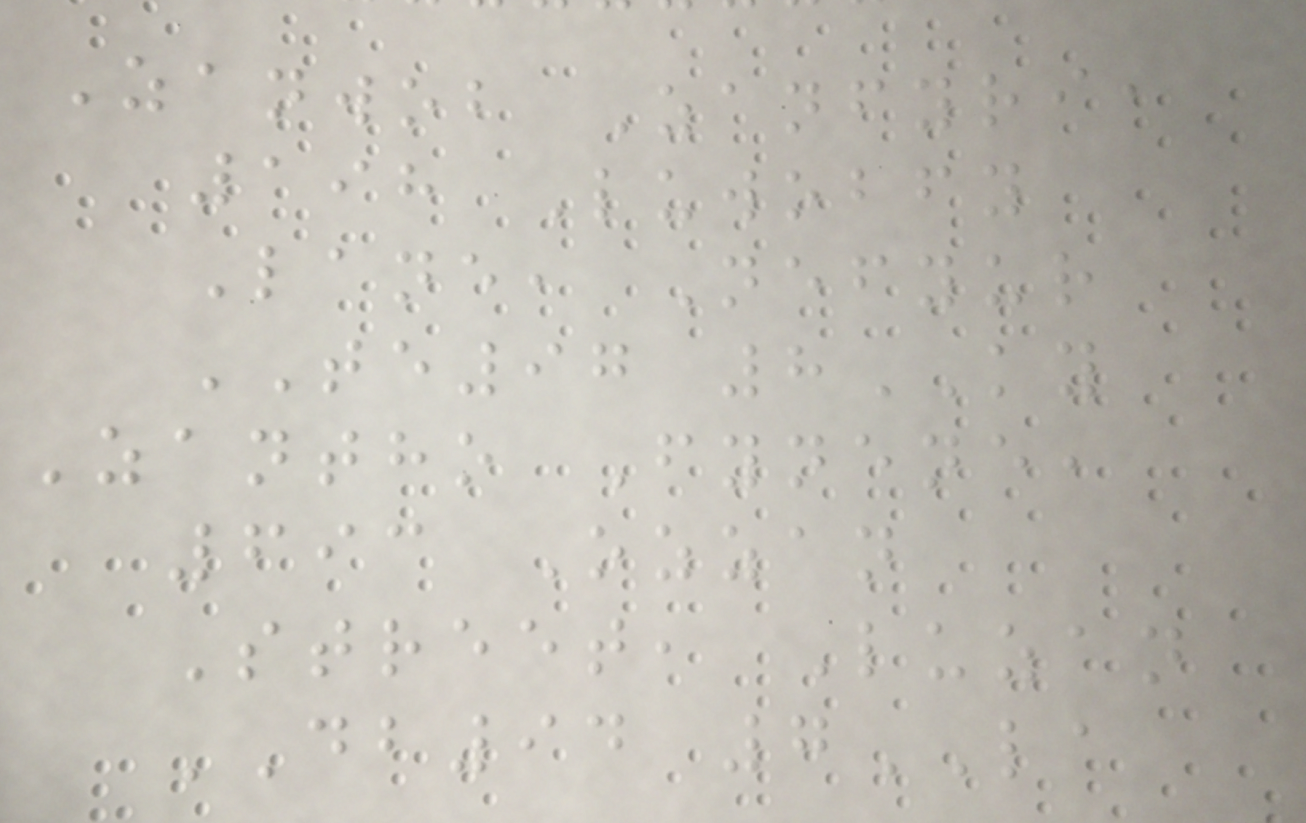Zanwob Zanfyri,
198 Luwobfy
Lane, Nefyur
TE97 8KY
Zantho Fynene,
693 Ozzan
Street, Luzan
DB94 7LA
